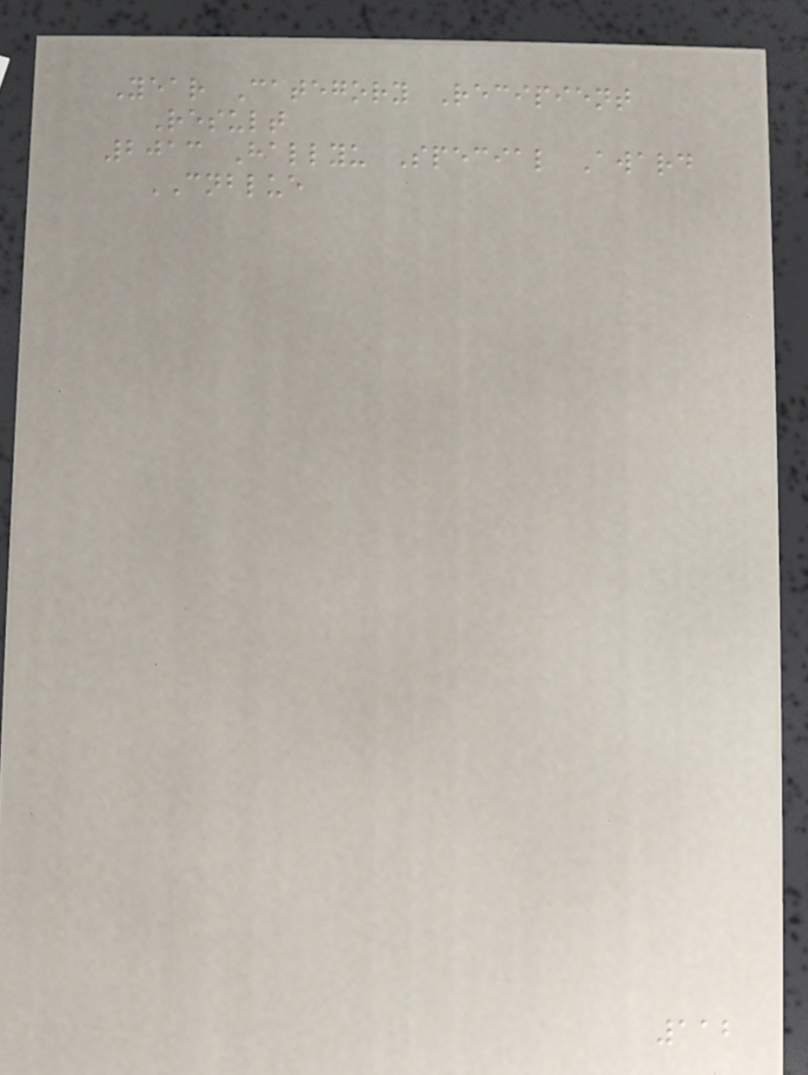Year Category Recipient
Result
2013 Hallyu Special Award
CNBLUE
112
